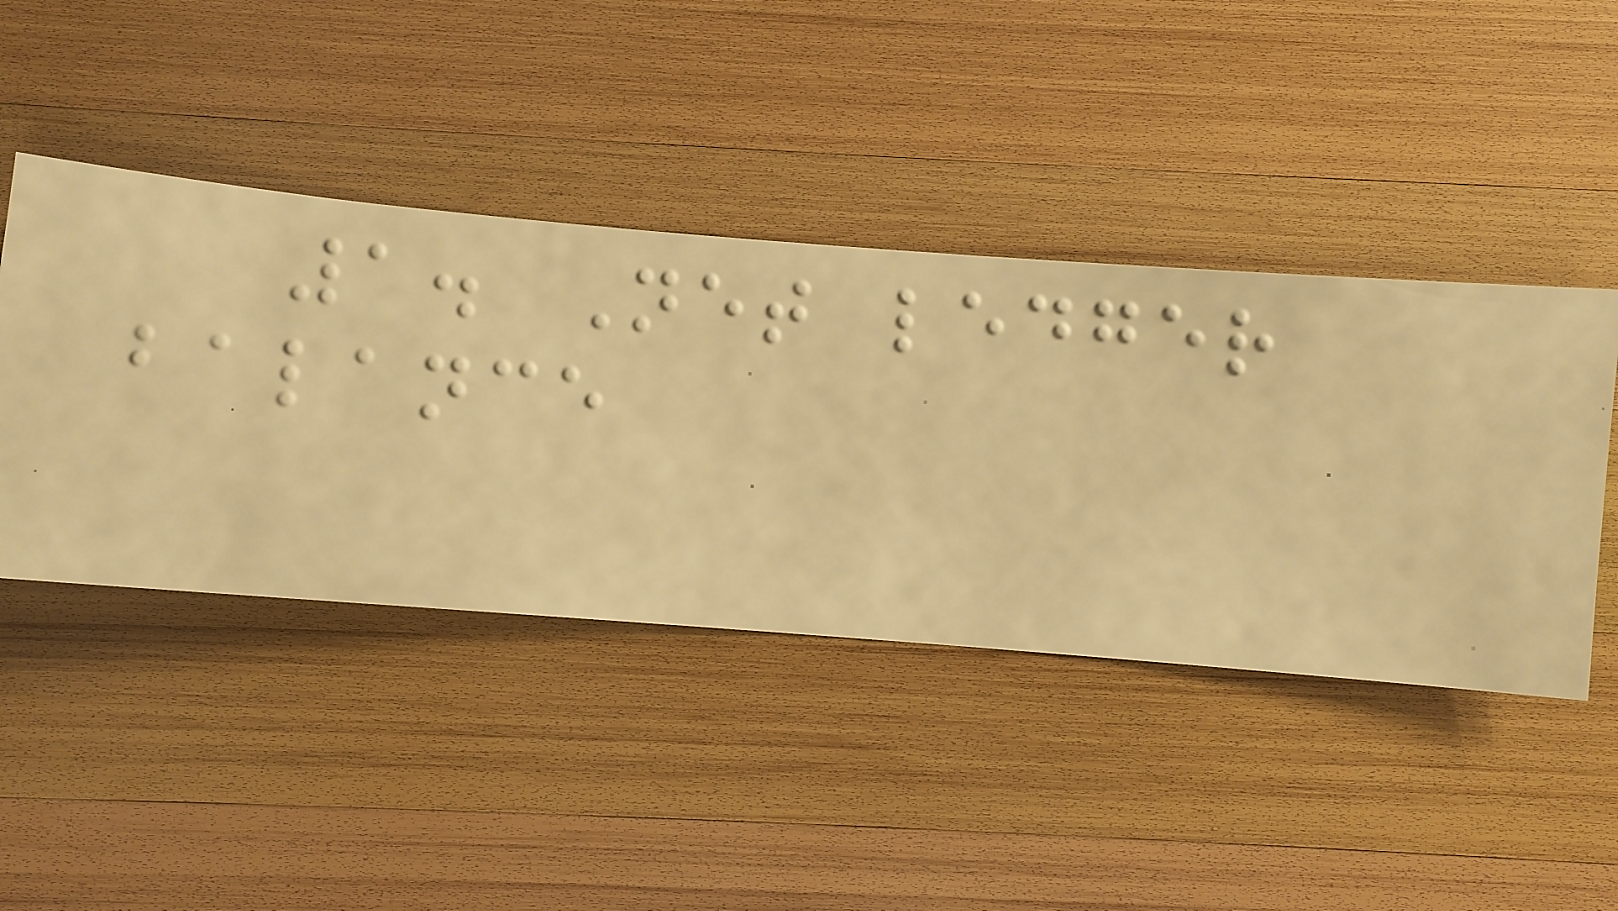1. Net ledger
balance
